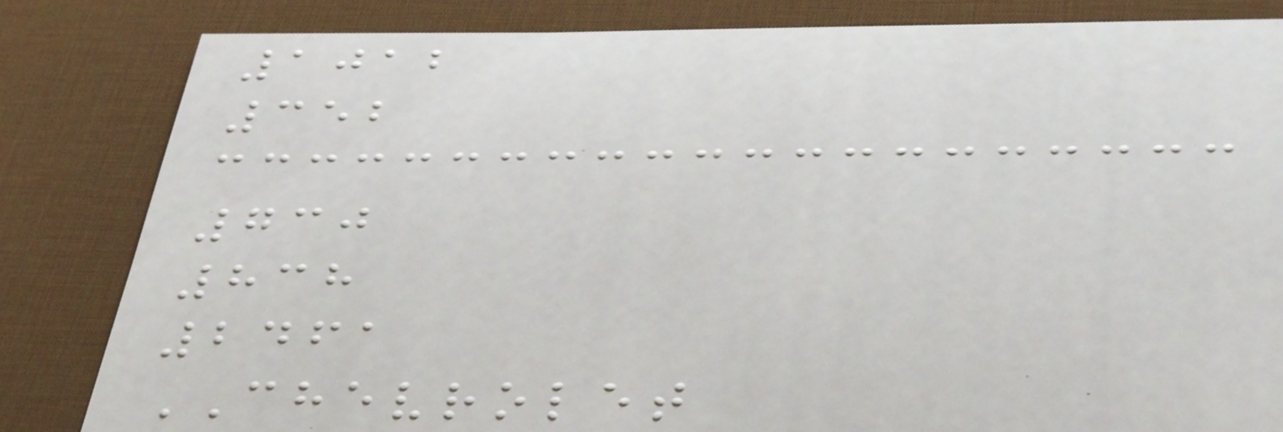1012
352
730
838
2461
CHEVROLET
